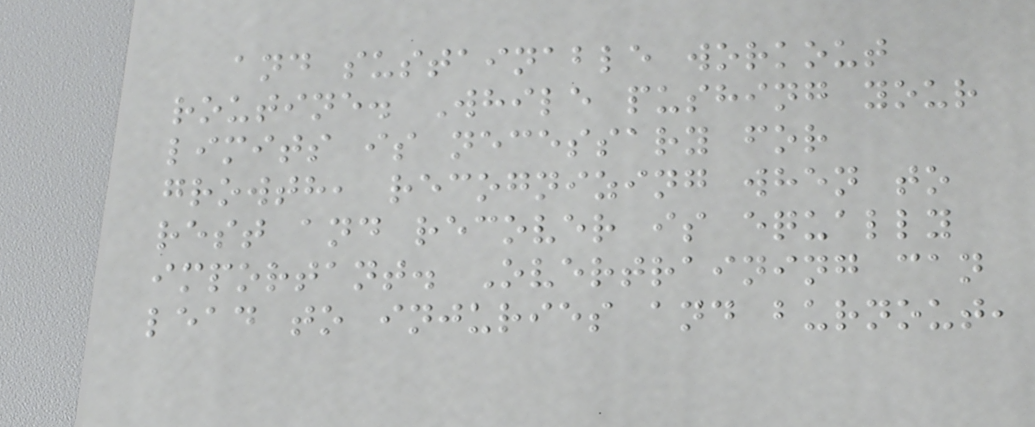and sustainable workout
routine. While pushing your
limits is necessary for
growth, recognizing when to
rest and recover is equally
important. Overtraining can
lead to injuries and burnout,
